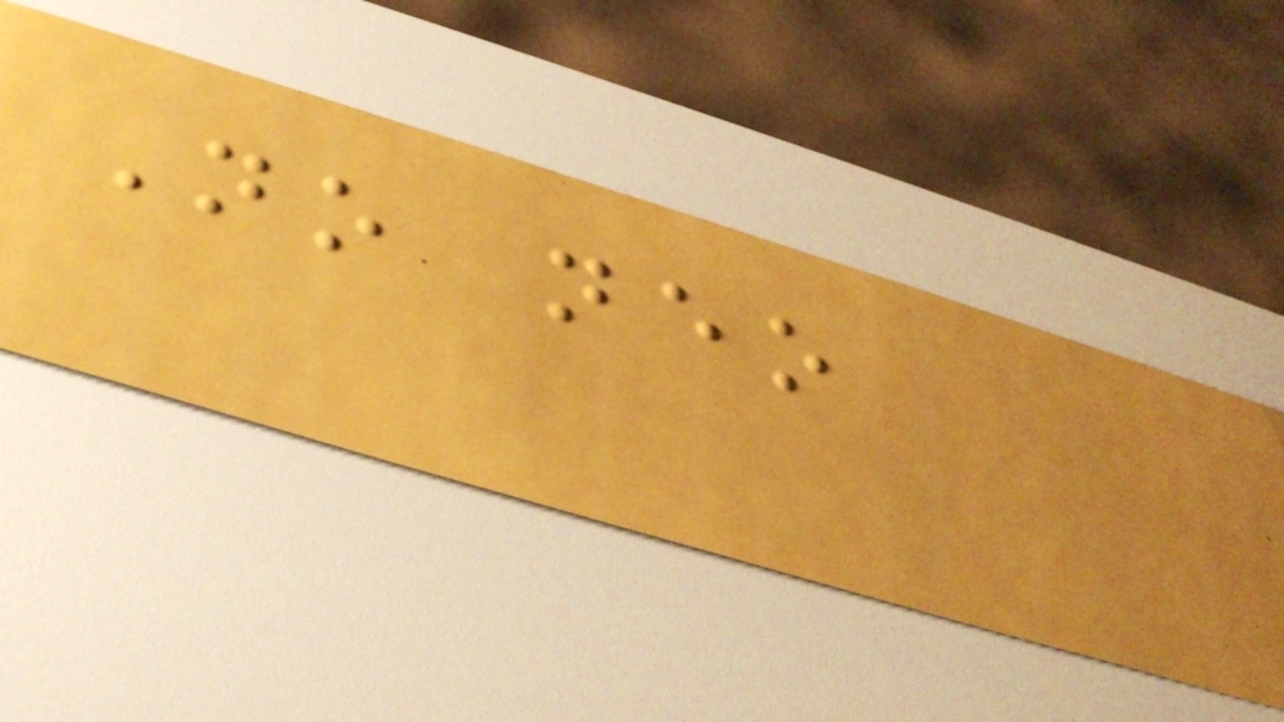No neo
